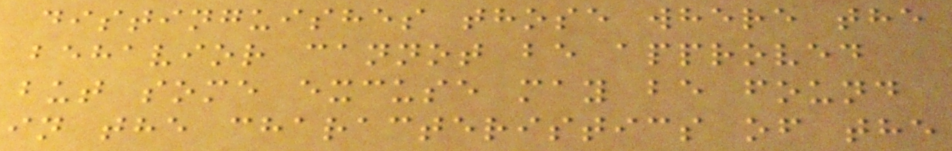distinguishes those where the
behavior cannot be approved
but some excuse may be found
in the characteristics of the
